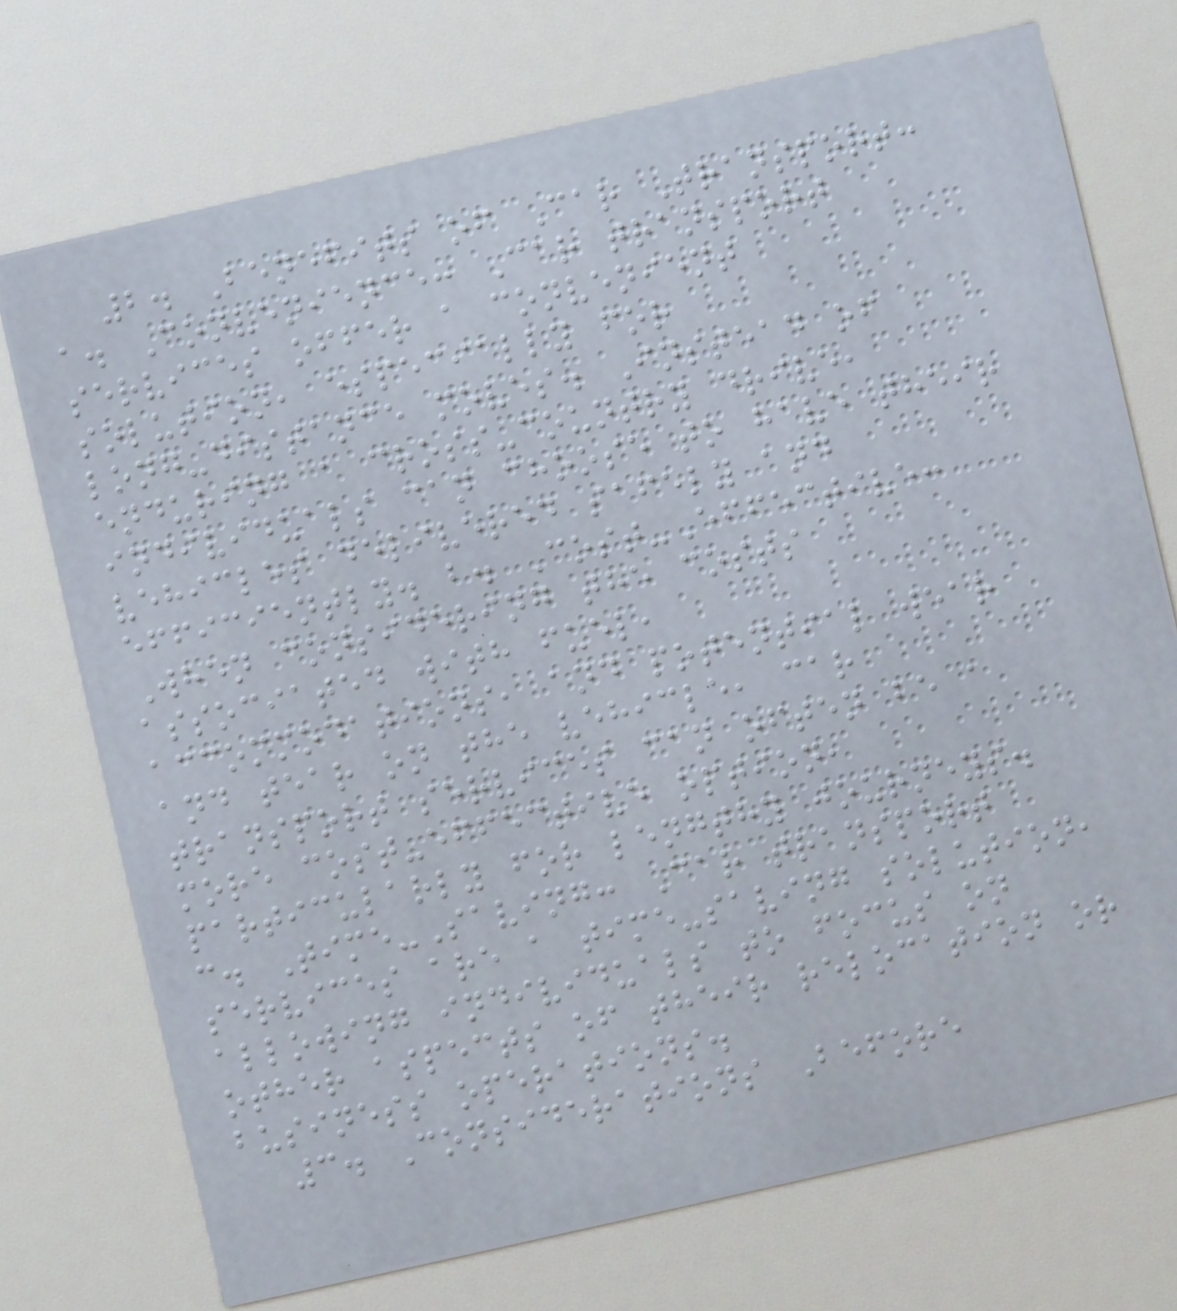2. Benefits of Car Transport:
a. Convenience: Car transport
services offer a convenient
solution, especially for
long-distance moves. Instead of
enduring a cross-country drive,
individuals can choose to have their
vehicles delivered safely and
efficiently. b. Cost-Effective:
When considering the costs
associated with fuel,
accommodations, and potential wear
and tear on the vehicle, car
transport services can often be a
more cost-effective option,
particularly for lengthy journeys.
c. Time-Saving: Car transport
services are a time-saving solution,
allowing individuals to focus on
other aspects of their relocation or
business operations.
3. Considerations Before
